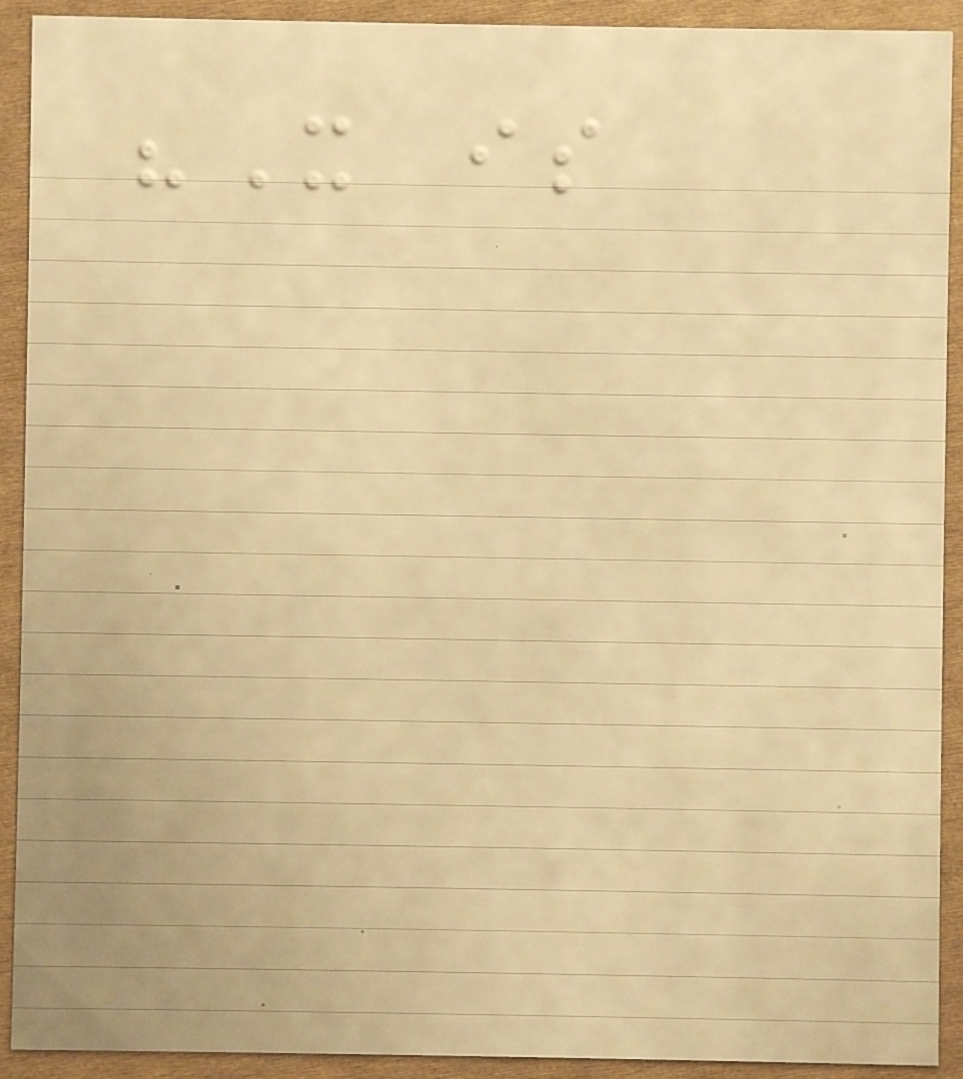"It is
